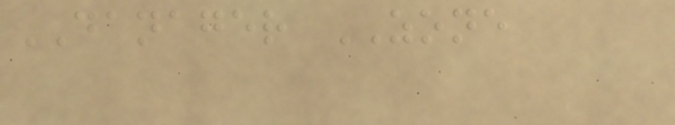DANAGER ZONE
